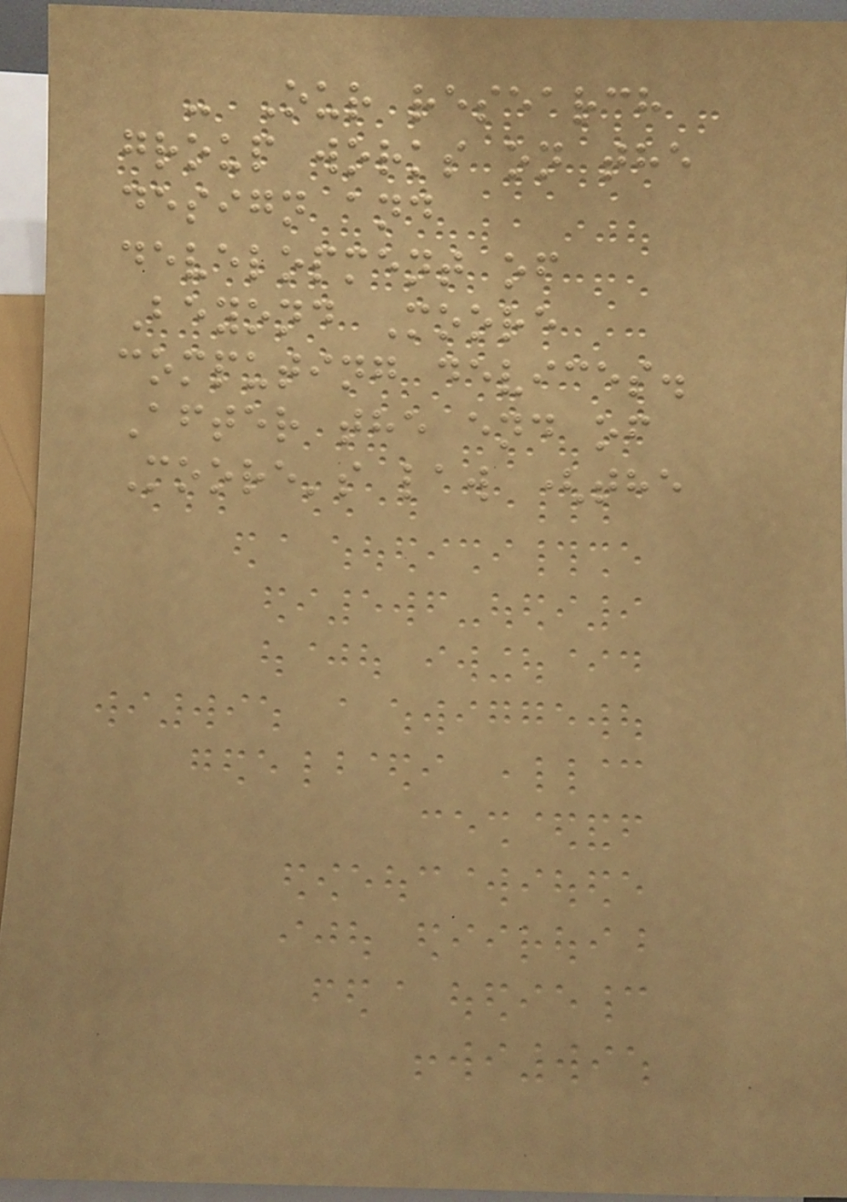- Our research
group works on the
design and
development of
Beyond Moore
computing devices.
After the end of
Moore's law (the
